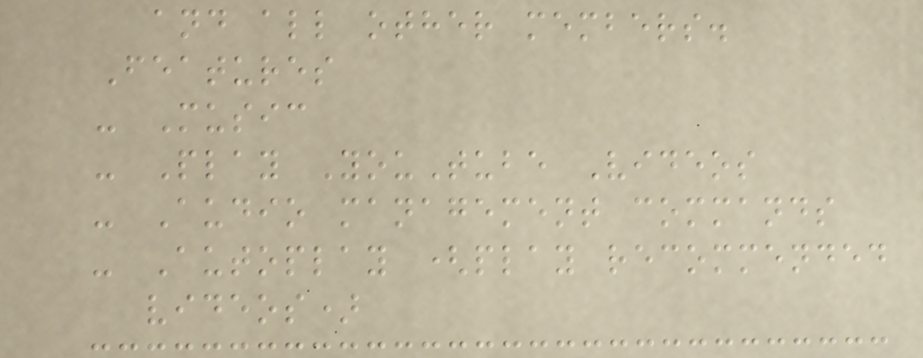and all other members.
Features
- Music
- Play YouTube Videos
- Audio management commands
- Autoplay (play recommended
videos)
